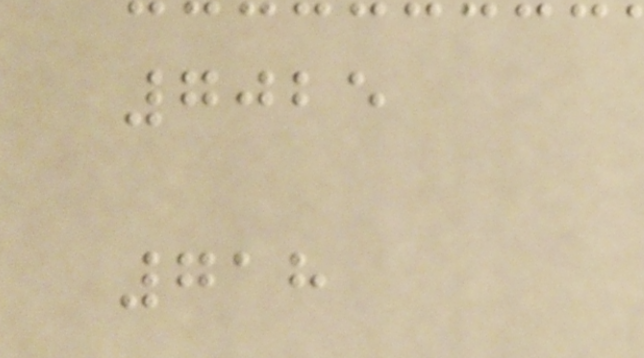7025
718
